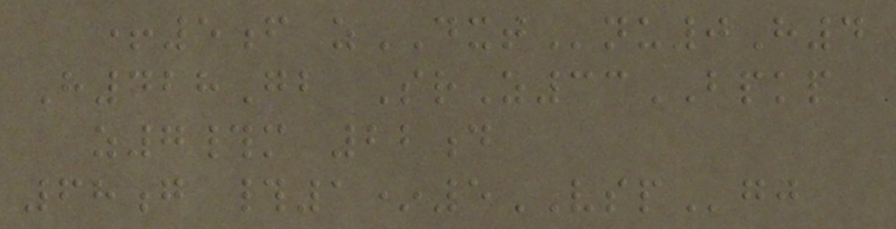+5f zDXTnu0H4
H428Gb SrZ33BPKP
z7#m 22d
68g #1*5VSPgj
